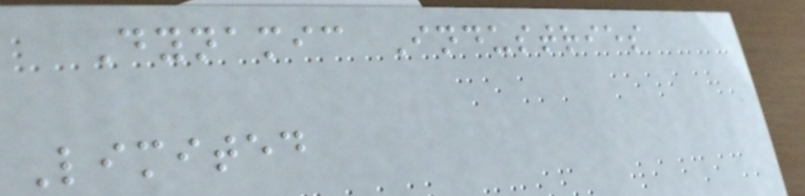Dynamic Industries
Limited
